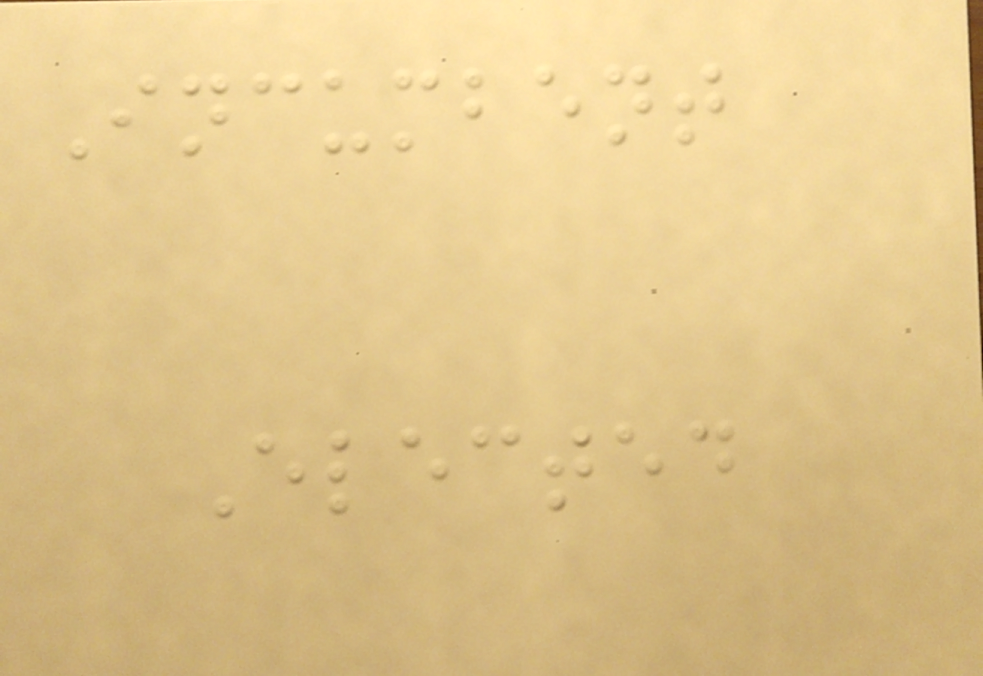Incumbent
Elected
